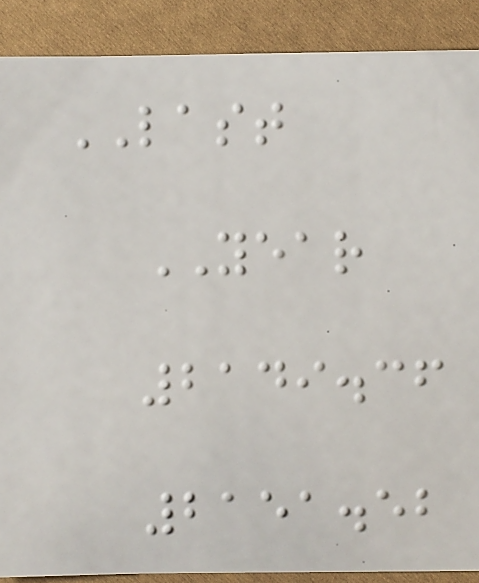LAST
YEAR
2149.36
2151.52
